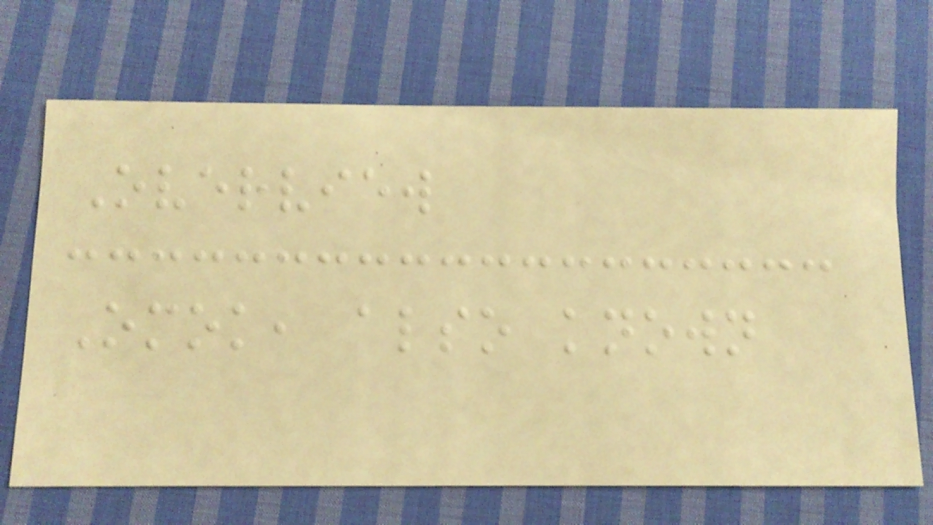Overview
Omok, also known
